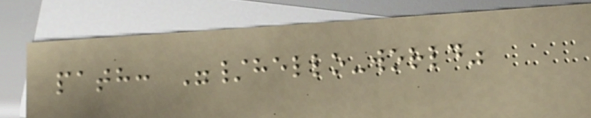path: "/hello-world"
